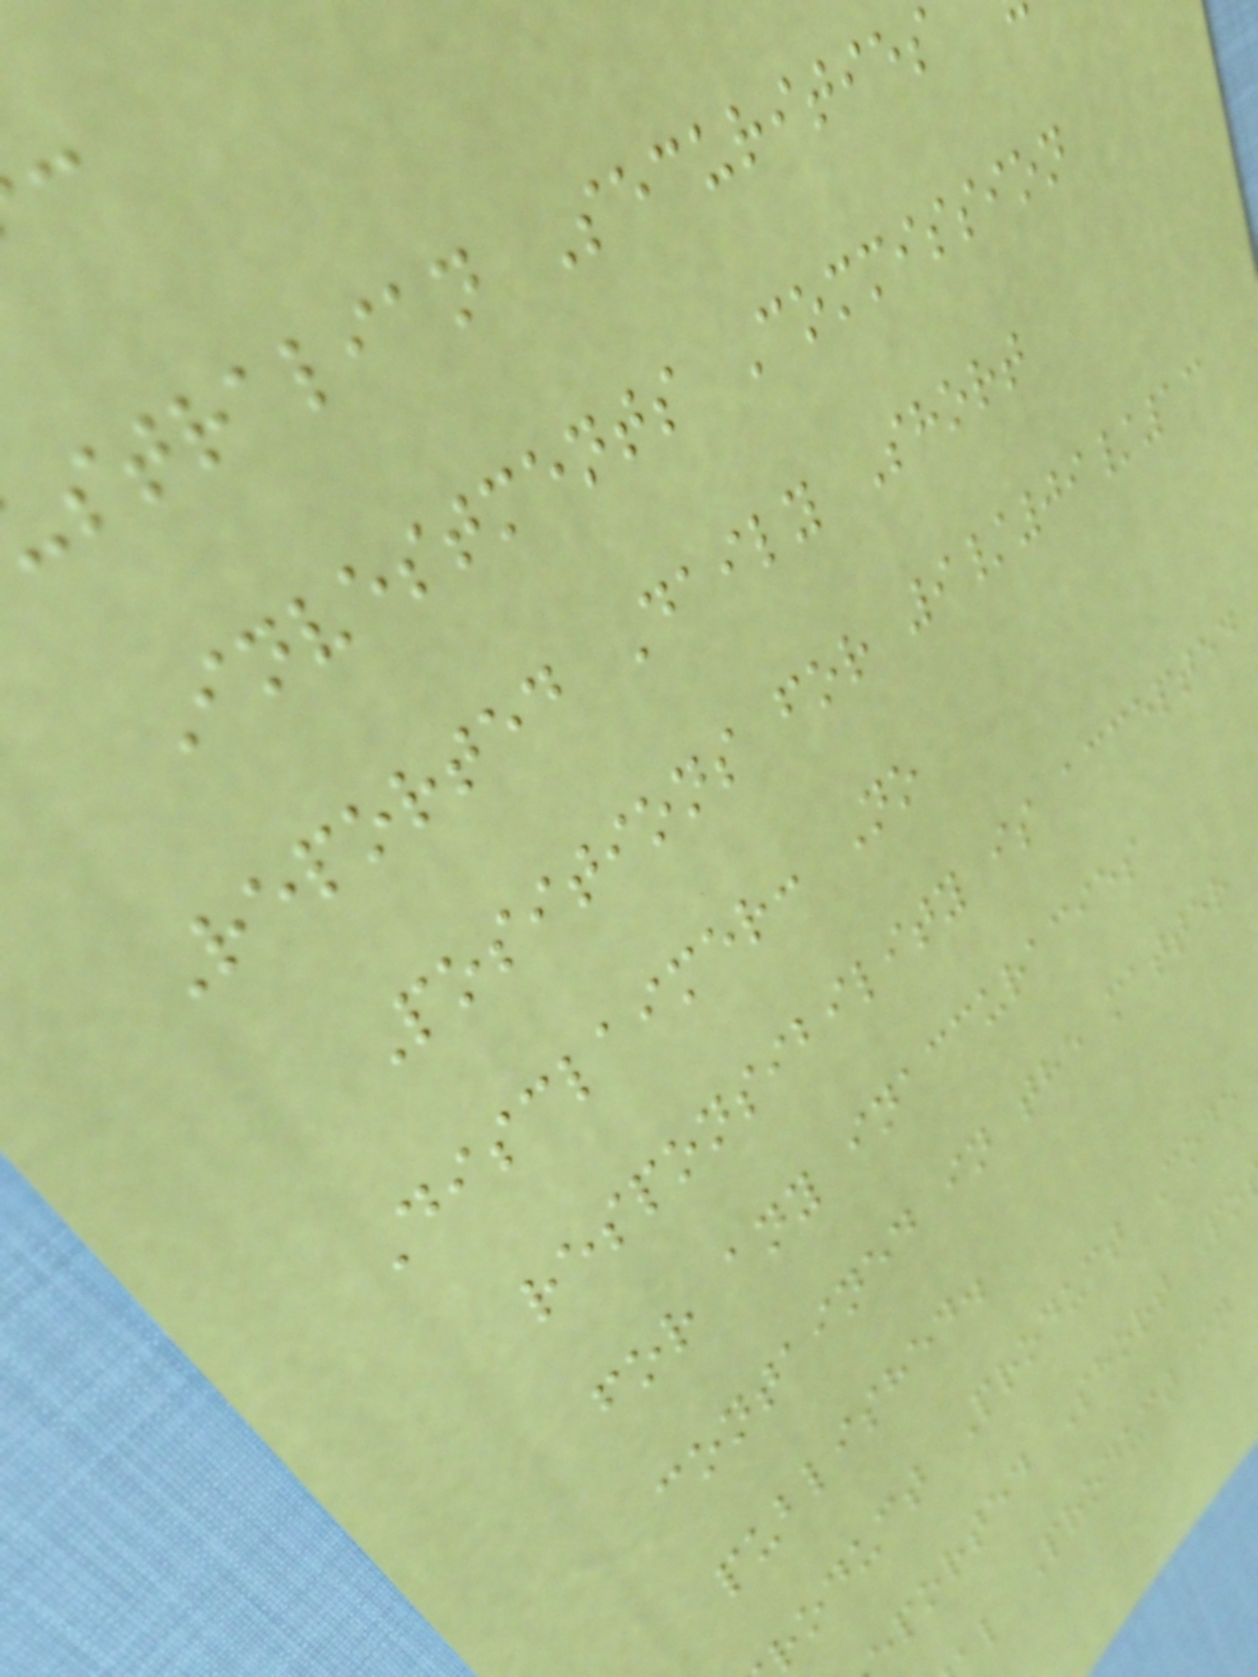stralian Securities
Investments Commission
Reported Daily Short
Positions for 9/09/13
Disclaimer: No
responsibility is accepted
for any inaccuracies
contained in the matter
published.
roduct Product Code
eported Short Po
l Product in
